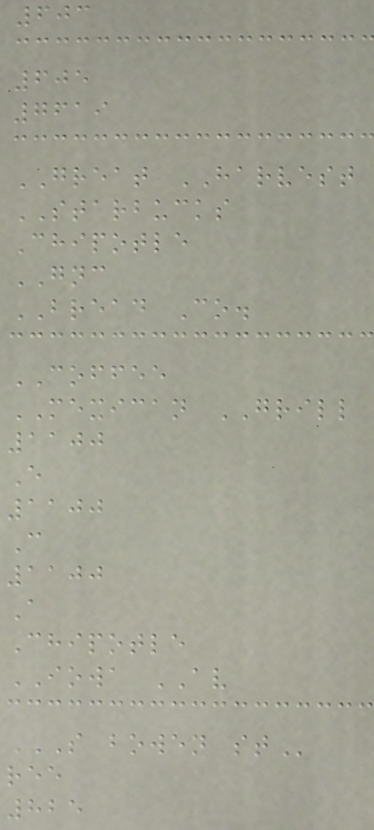603
605
7619
GREAT HARVEST
STARBUCKS
Chipotle
GNC
BREAD Co.
COFFEE
MEXICAN GRILL
1100
E
1100
C
1100
A
Chipotle
IOWA AV
S BOWEN ST
ree
825
